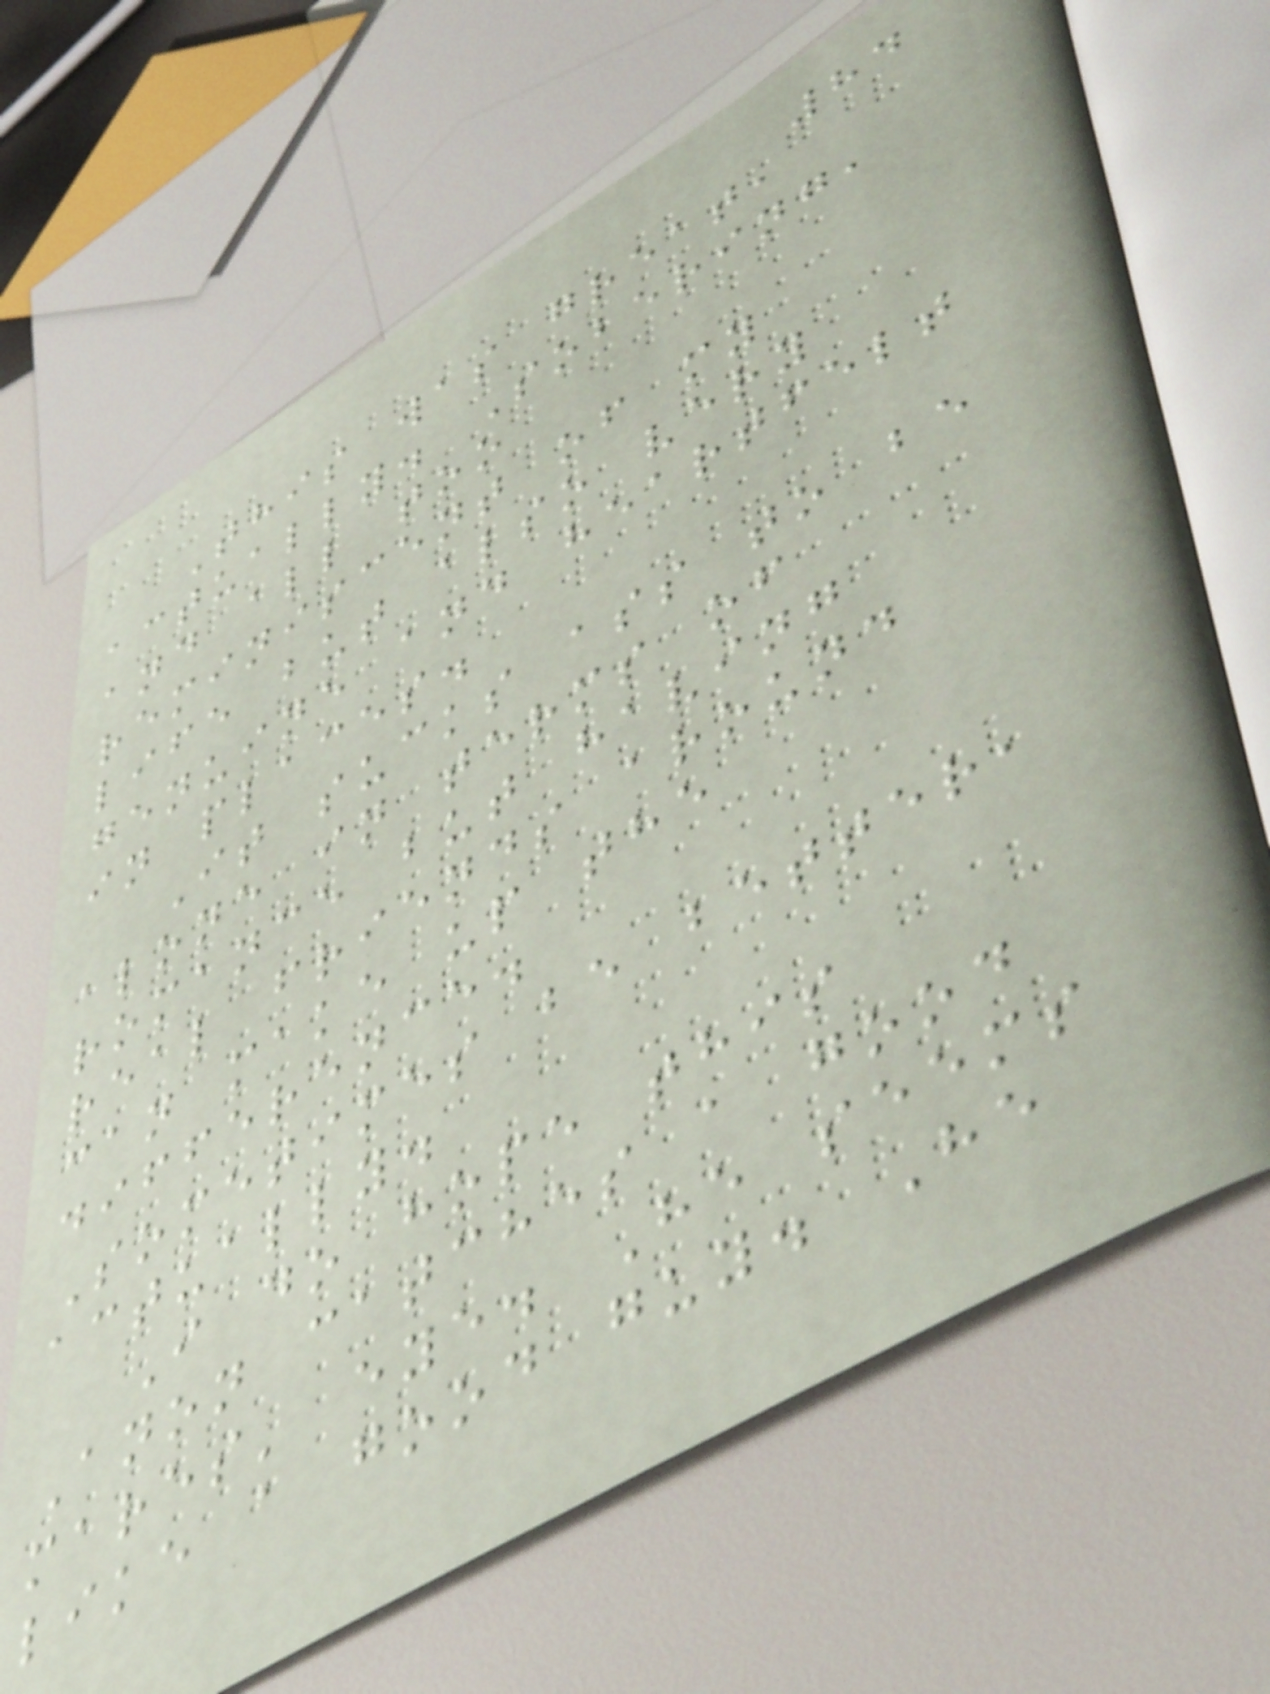84
This was great,
actually. Sobering,
and all too
reminiscent of my
life but also very
genuine and heartfelt
in places.
It sucks ass to be
alone in terms of
romance but having
real friends around
can make up the
difference.
Sometimes be better,
actually.
I do hope this
Anon catches a good
mares' eye. He seems
like a good guy. He
